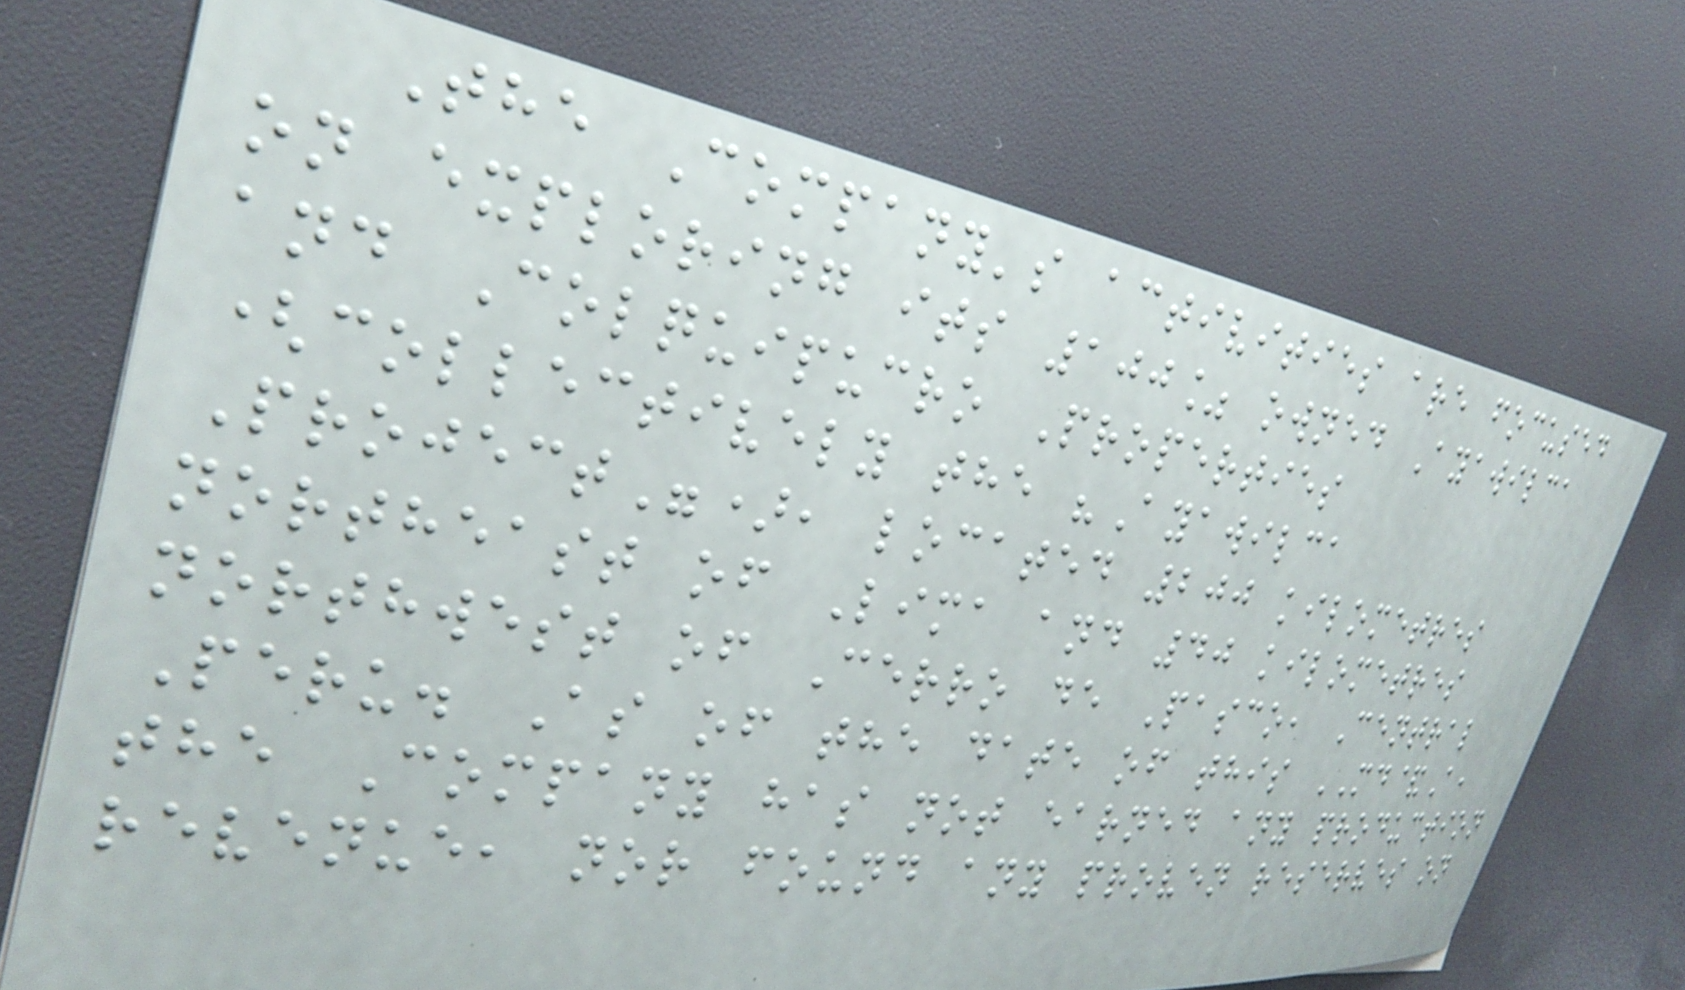The Company's activities are focused
on exploring its 100% owned Ayawilca
and Colquipucro Properties
(collectively the "Ayawilca
Project"), located 200 kilometres
northeast of Lima and 40 kilometres
northwest of Cerro de Pasco, Central
Peru. As of the date of this MD&A,
the Company has not earned any production
revenue, nor found any proven reserves on
